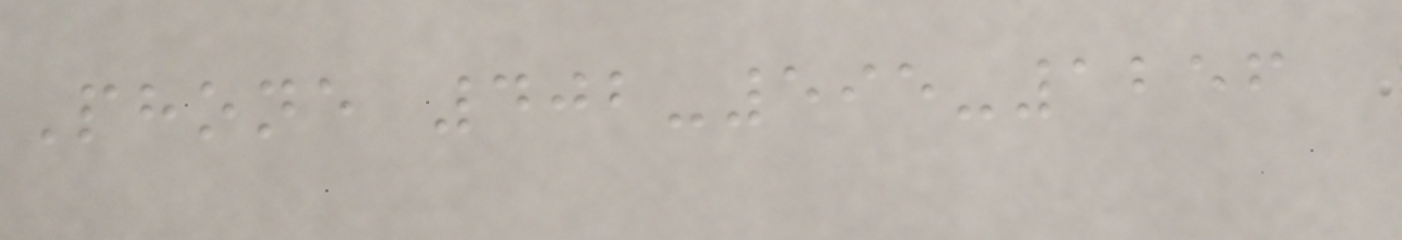Phone 402-595-1256
